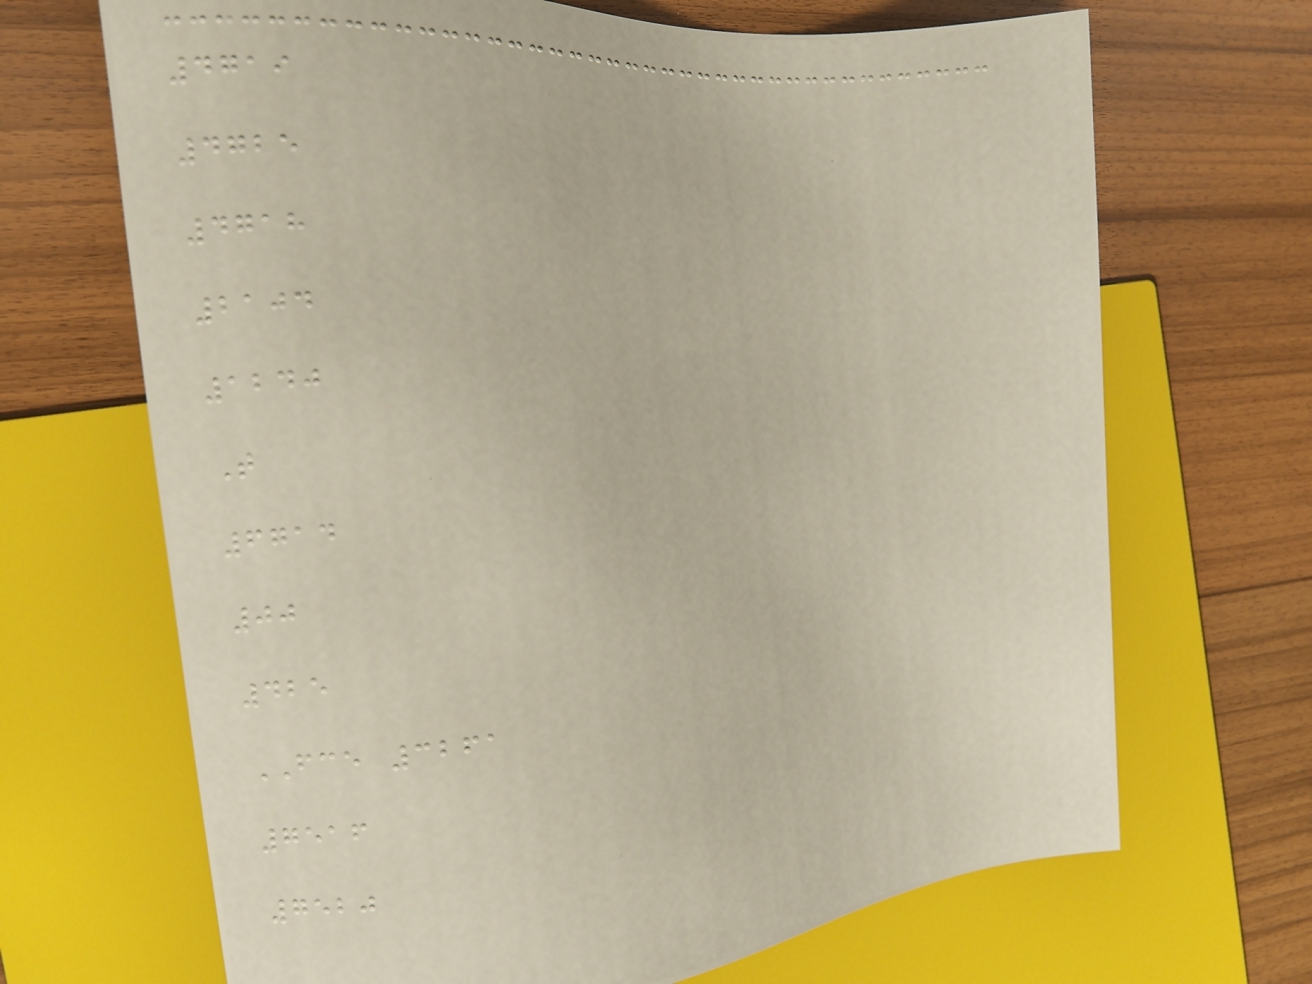4719
4725
4718
2104
1240
T
6714
00
425
FCE 3261
7516
7520
